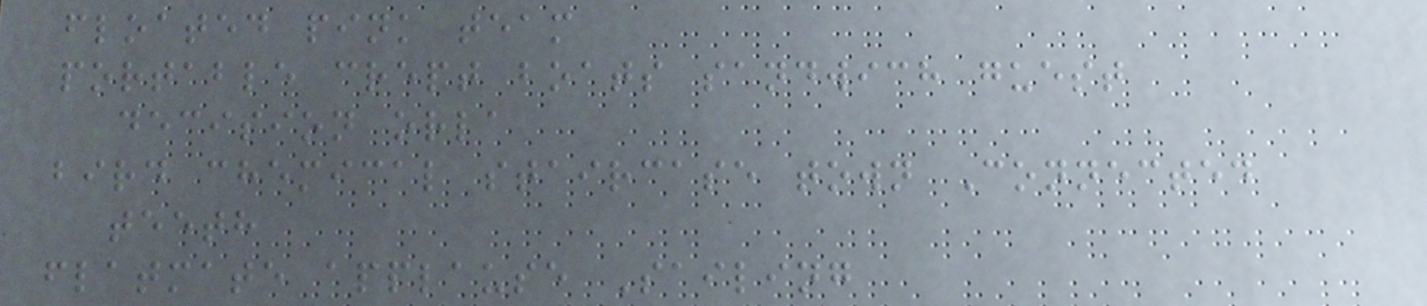floated pink team
portable crept boats sandwich guest
decision orla
bird chemical staircase town Connected
teeth
flatmate applause Sailing
